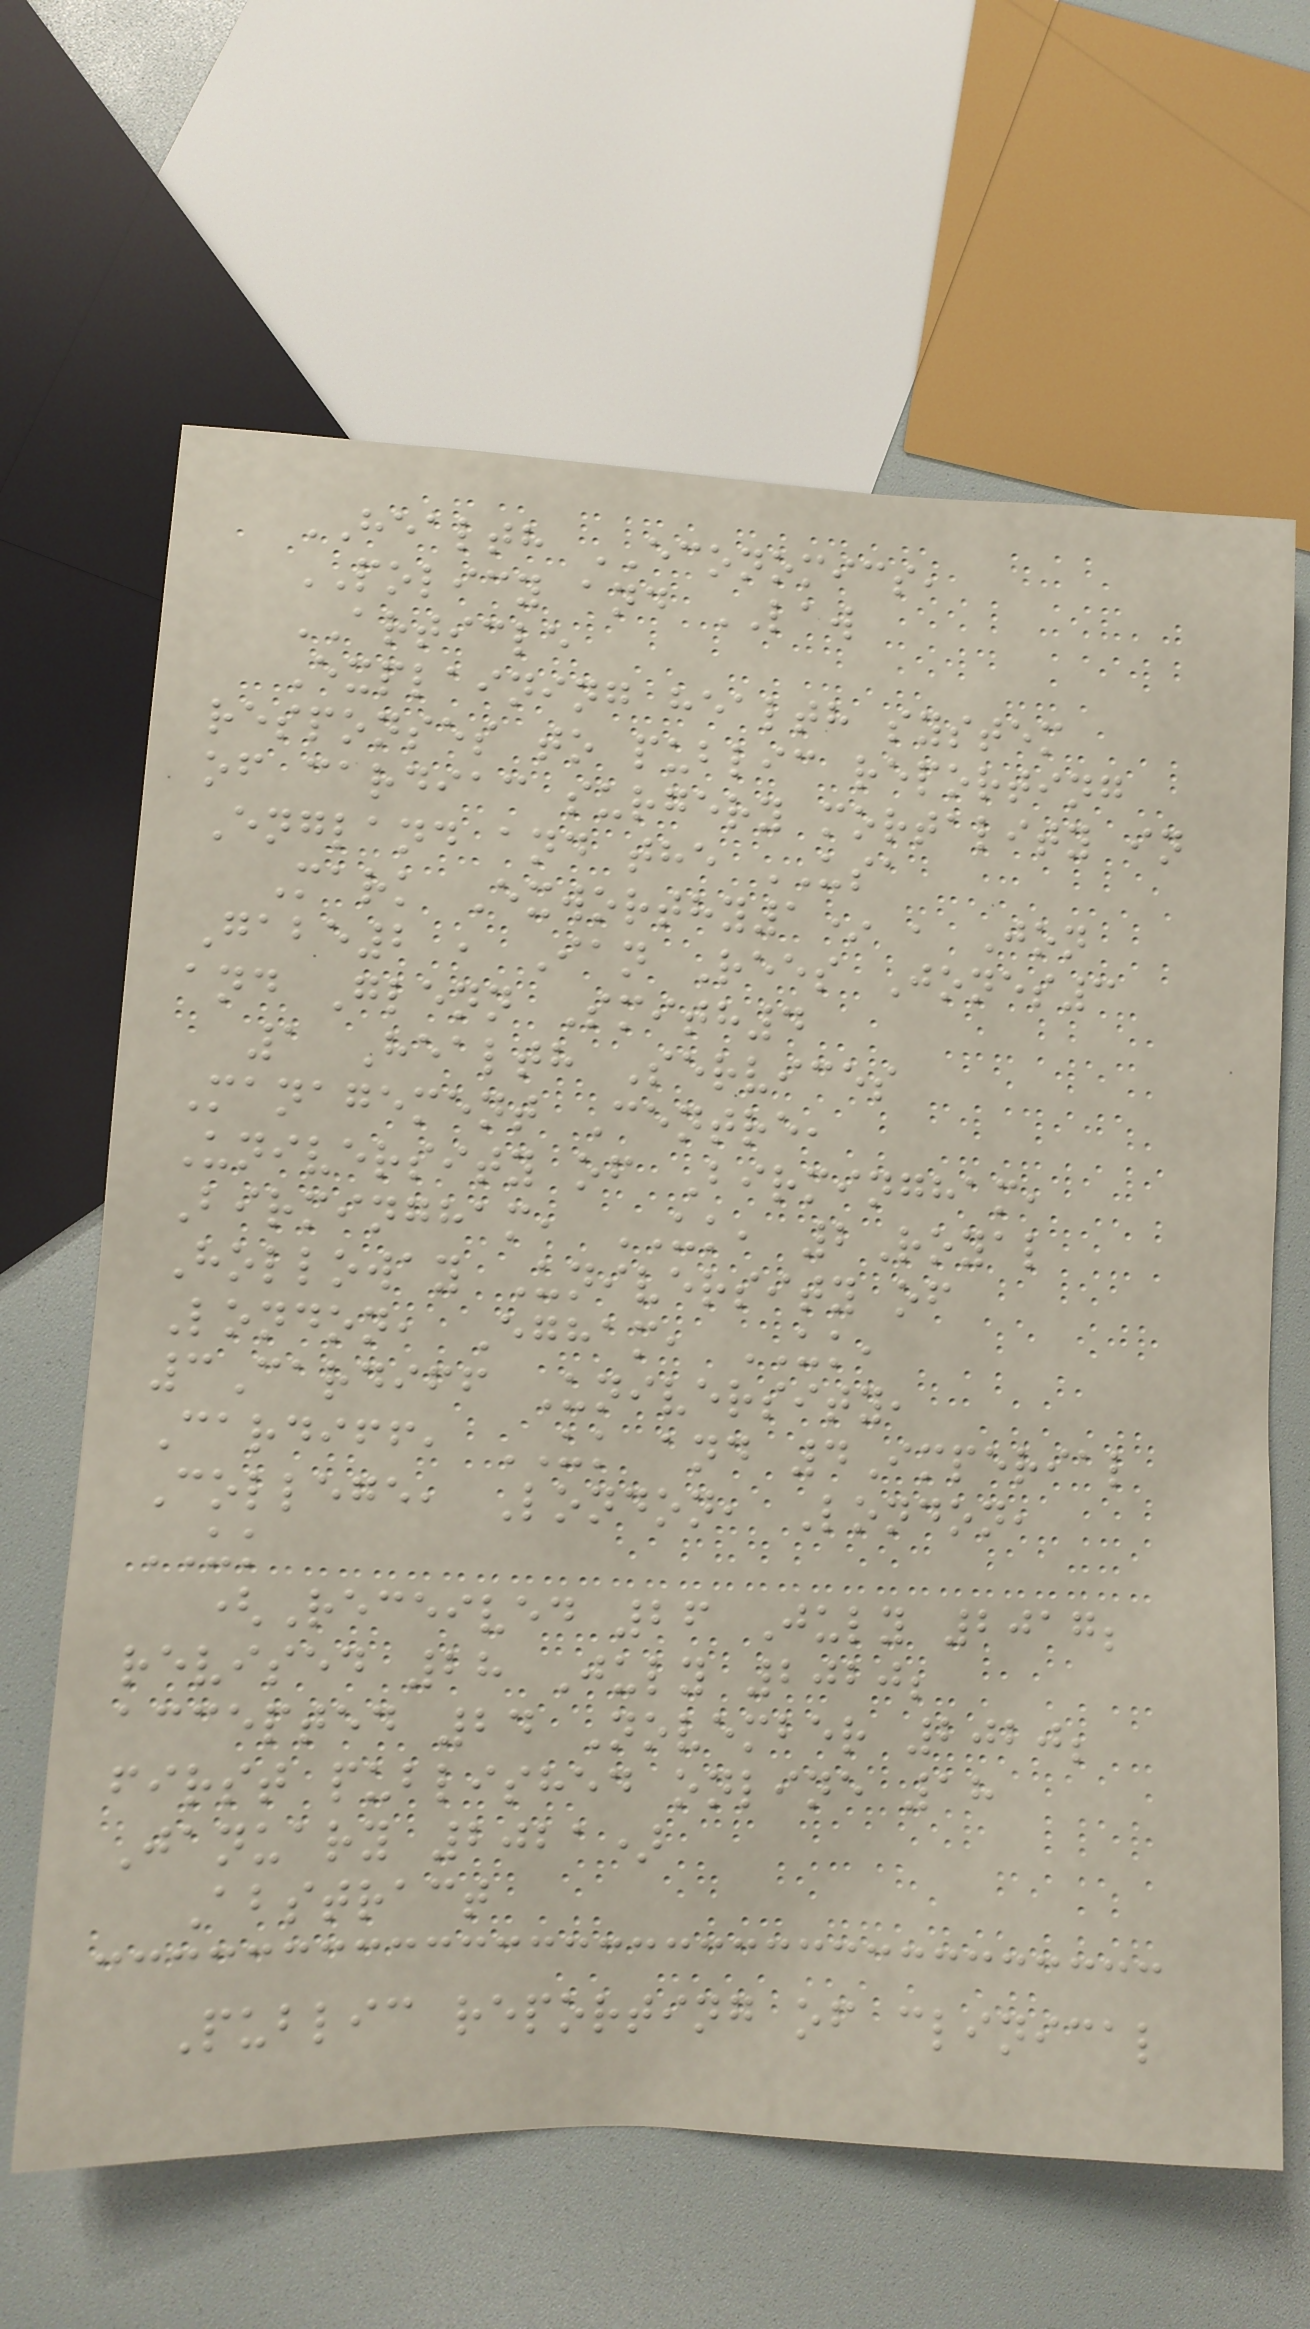HEALTH ECONOMICS,
POLICY and LAW
ARTICLE
Explaining health system
responses to public reporting
of cardiac surgery mortality in
England and the USA
Mark Exworthy1* , Jon
Gabe2 , Ian Rees Jones3
and Glenn Smith4
1 Health Services
Management Centre,
University of Birmingham,
Birmingham, UK, 2Royal
Holloway University of
London, Egham, UK,
3Cardiff University,
Cardiff, UK and 4Imperial
College, London, London,
UK
(Received 26 July 2017;
revised 28 July 2020;
accepted 24 November 2020;
first published online 18
January 2021)
Abstract
Public reporting of clinical
